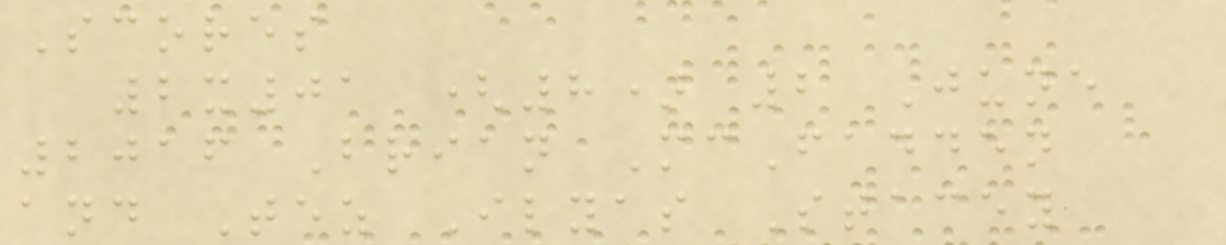Scores
2x01 (8) 2 June
2016 Brian McFadden
and Tez Ilyas Stacey
